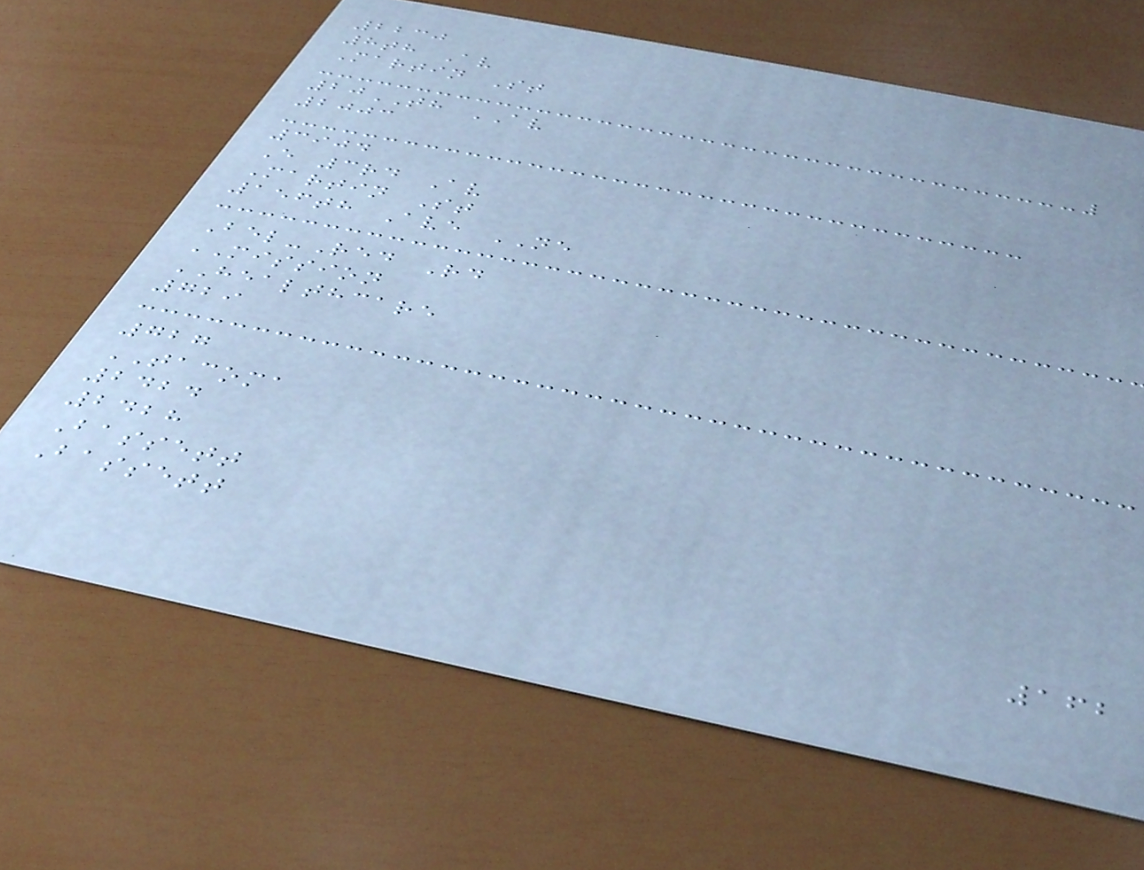2230
8th Av
Martin St
20TH AV
2003
3904
E 3rd Av
Martin St
156th Ave NE
Bel-Red Rd
MISSION
HEALTHCARE
729
727
TACOMA
2424
2428
Bassett
Bassett
162
